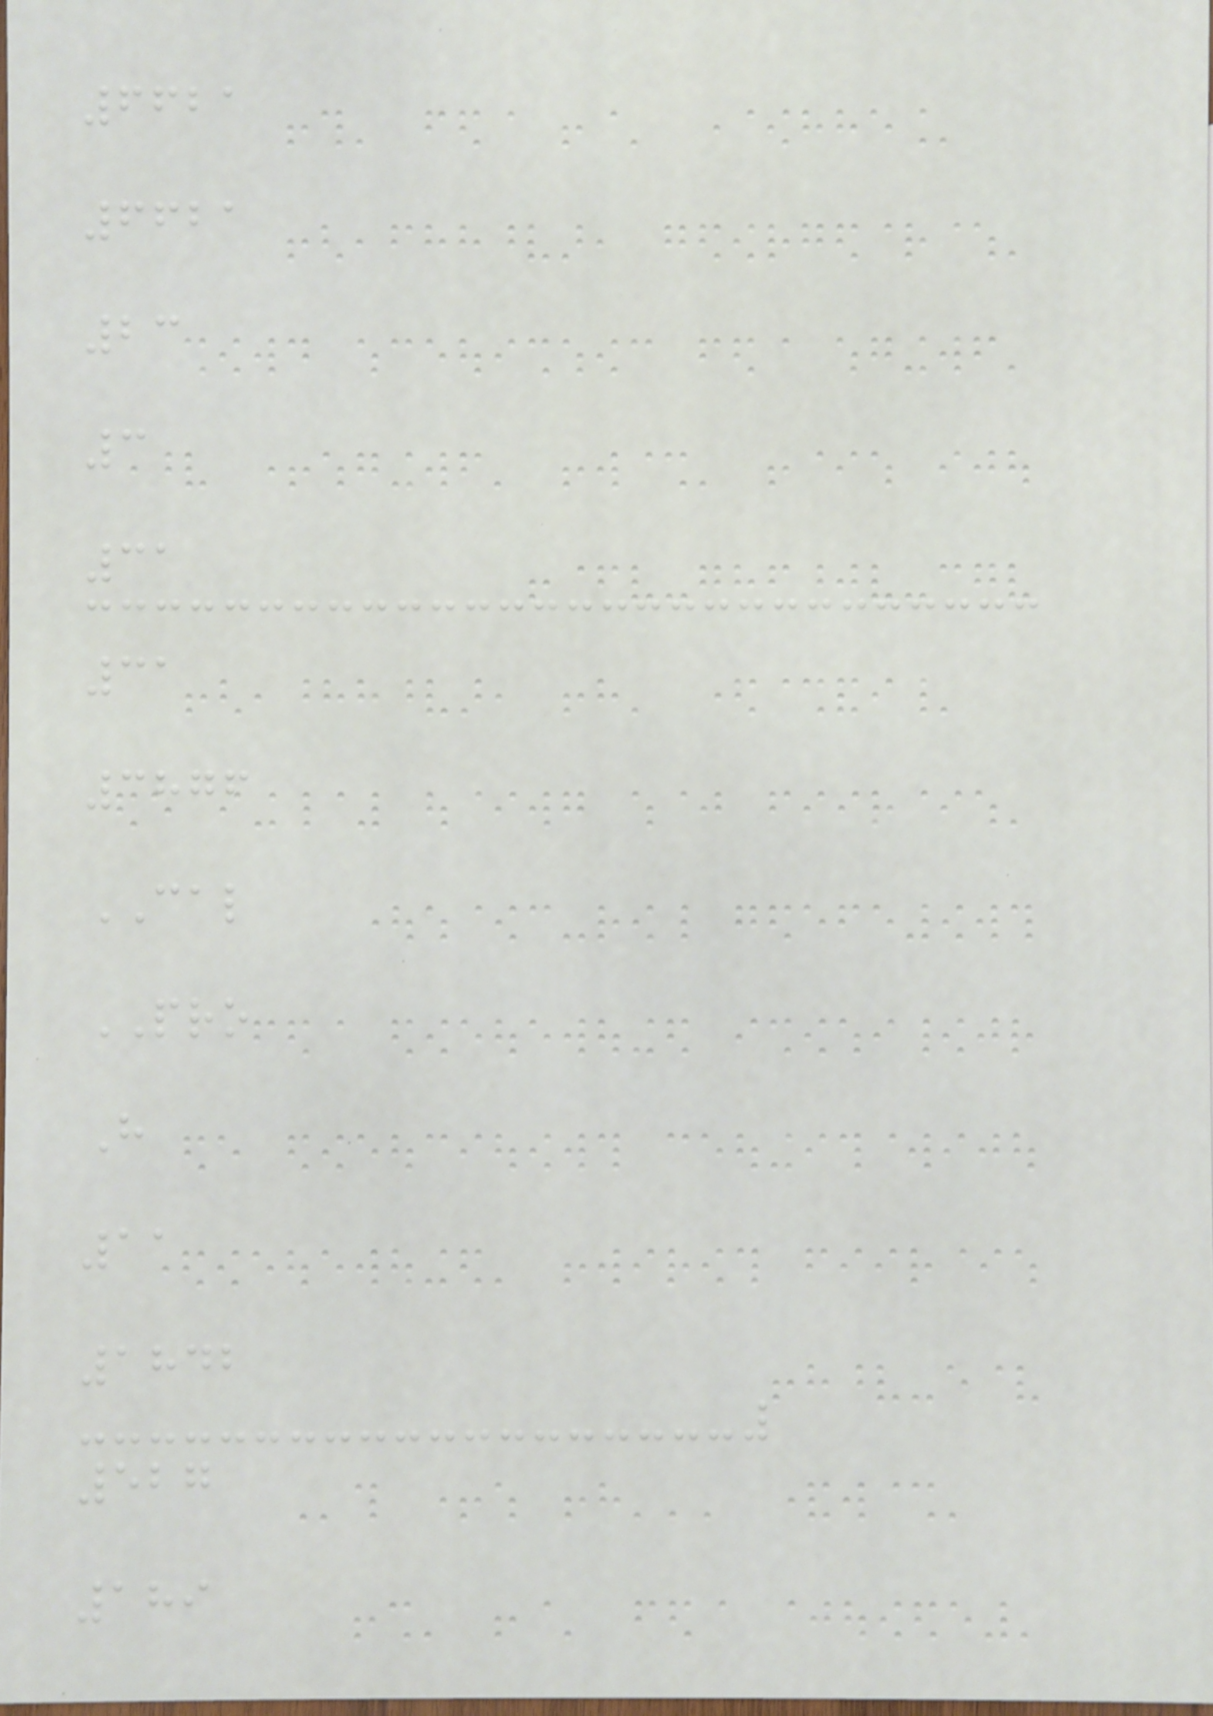6621
6621
23
3
31
31
3876
CAL
PRO
H
11
1842
527
189
